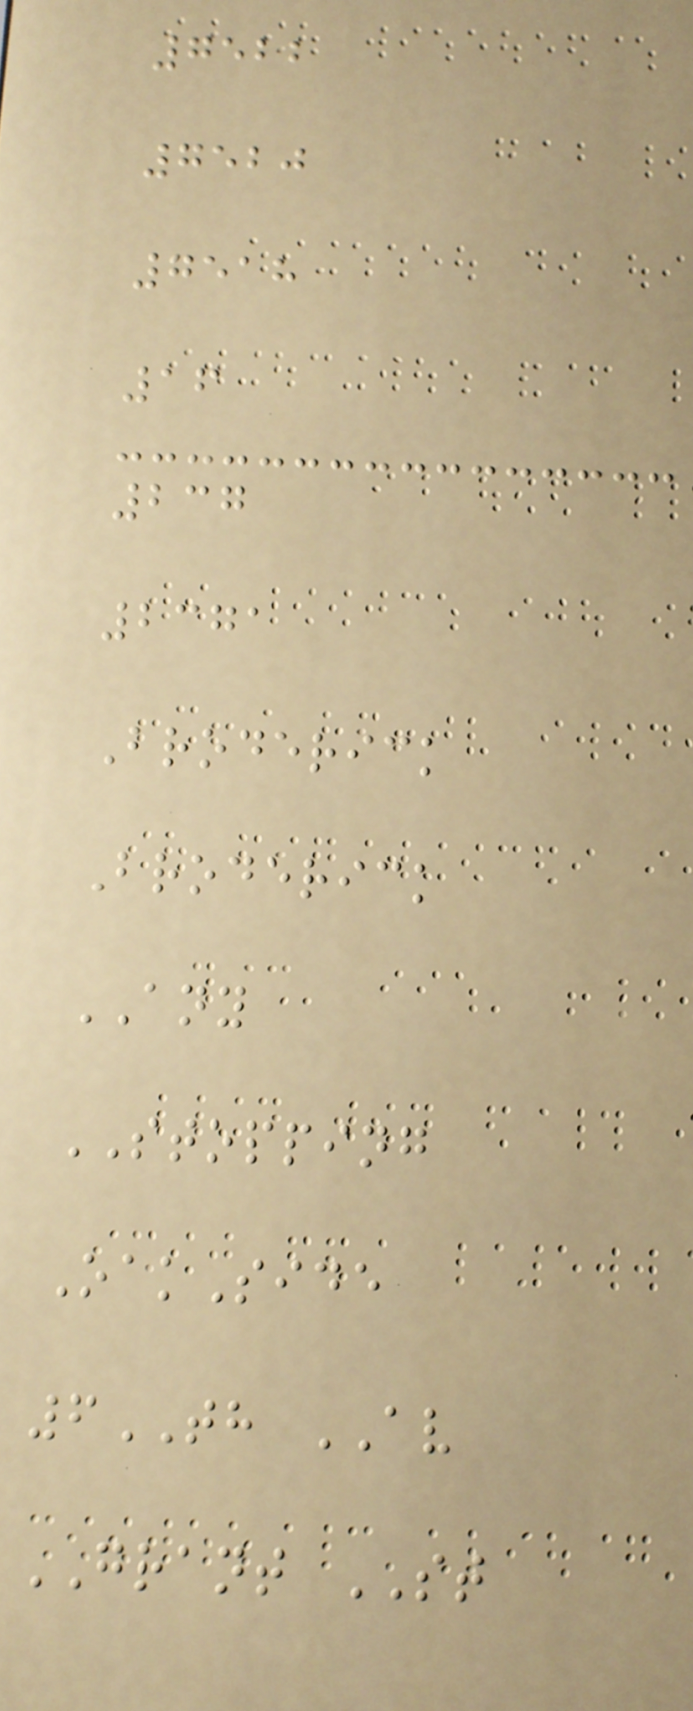7522
7520
7518
16
237
2371
Broderick
Broderick
ANY
STOPPING
OakSide
6TH AV
GRANT ST
